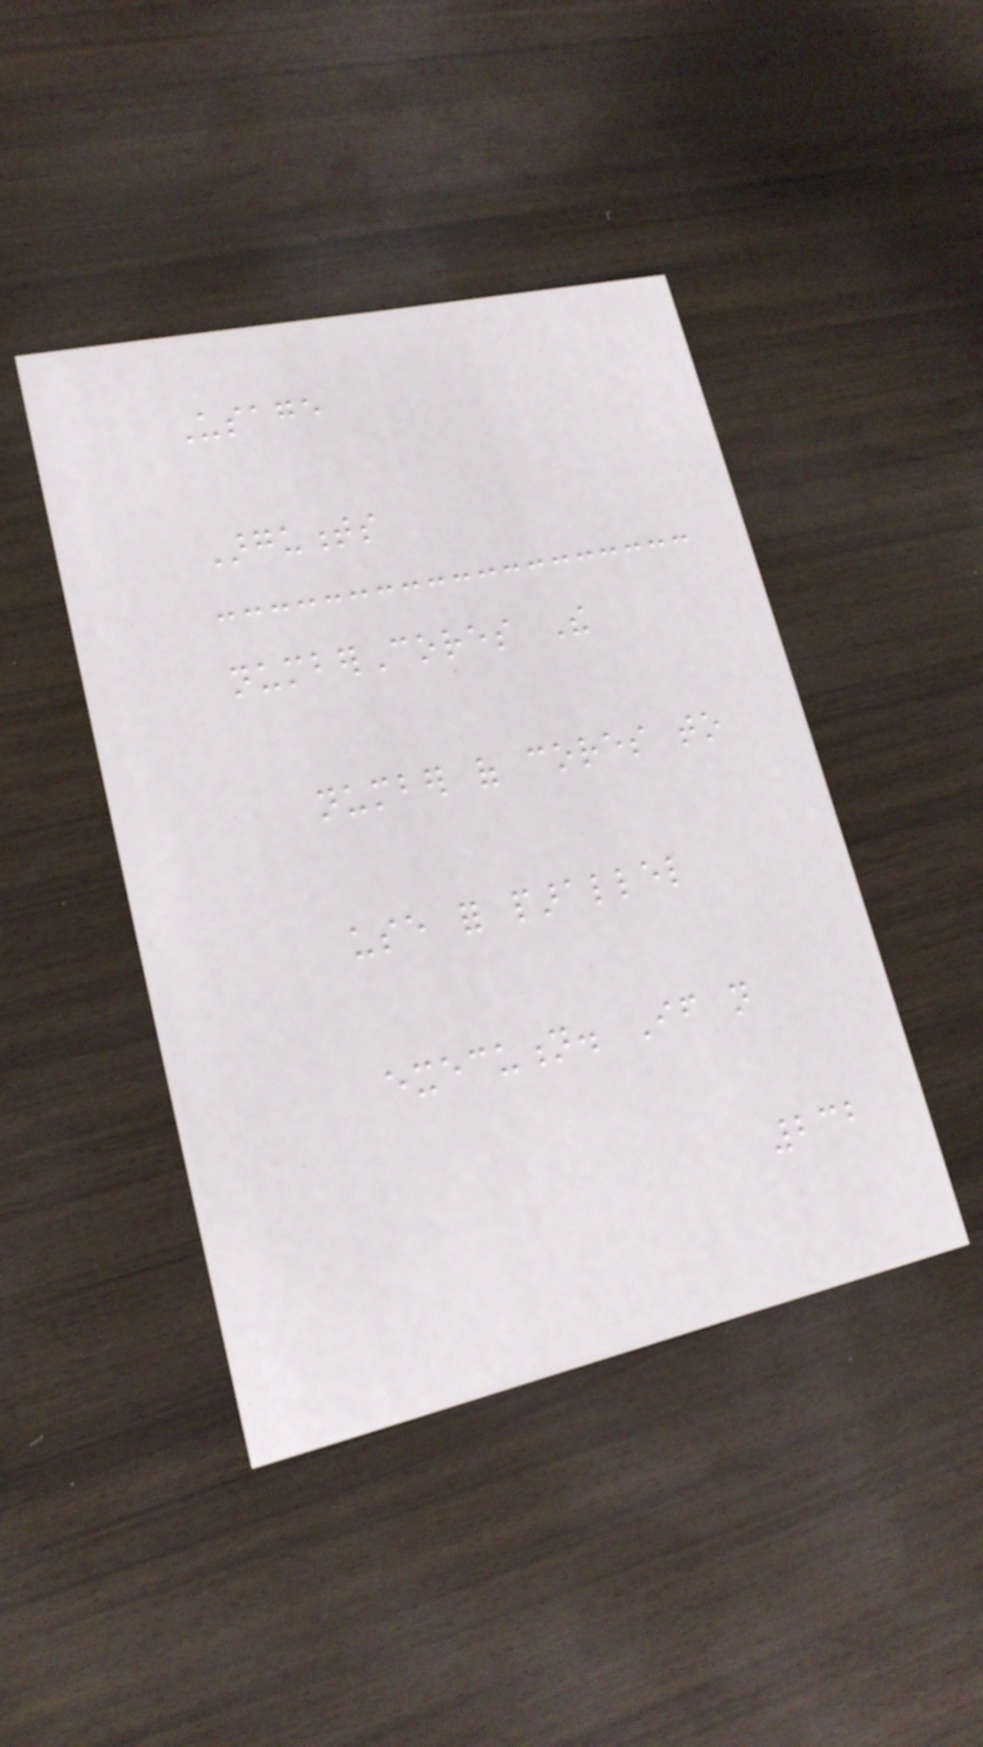Usage
Arguments
numberCores The
number of cores to
use for parallel
execution. If not
232
